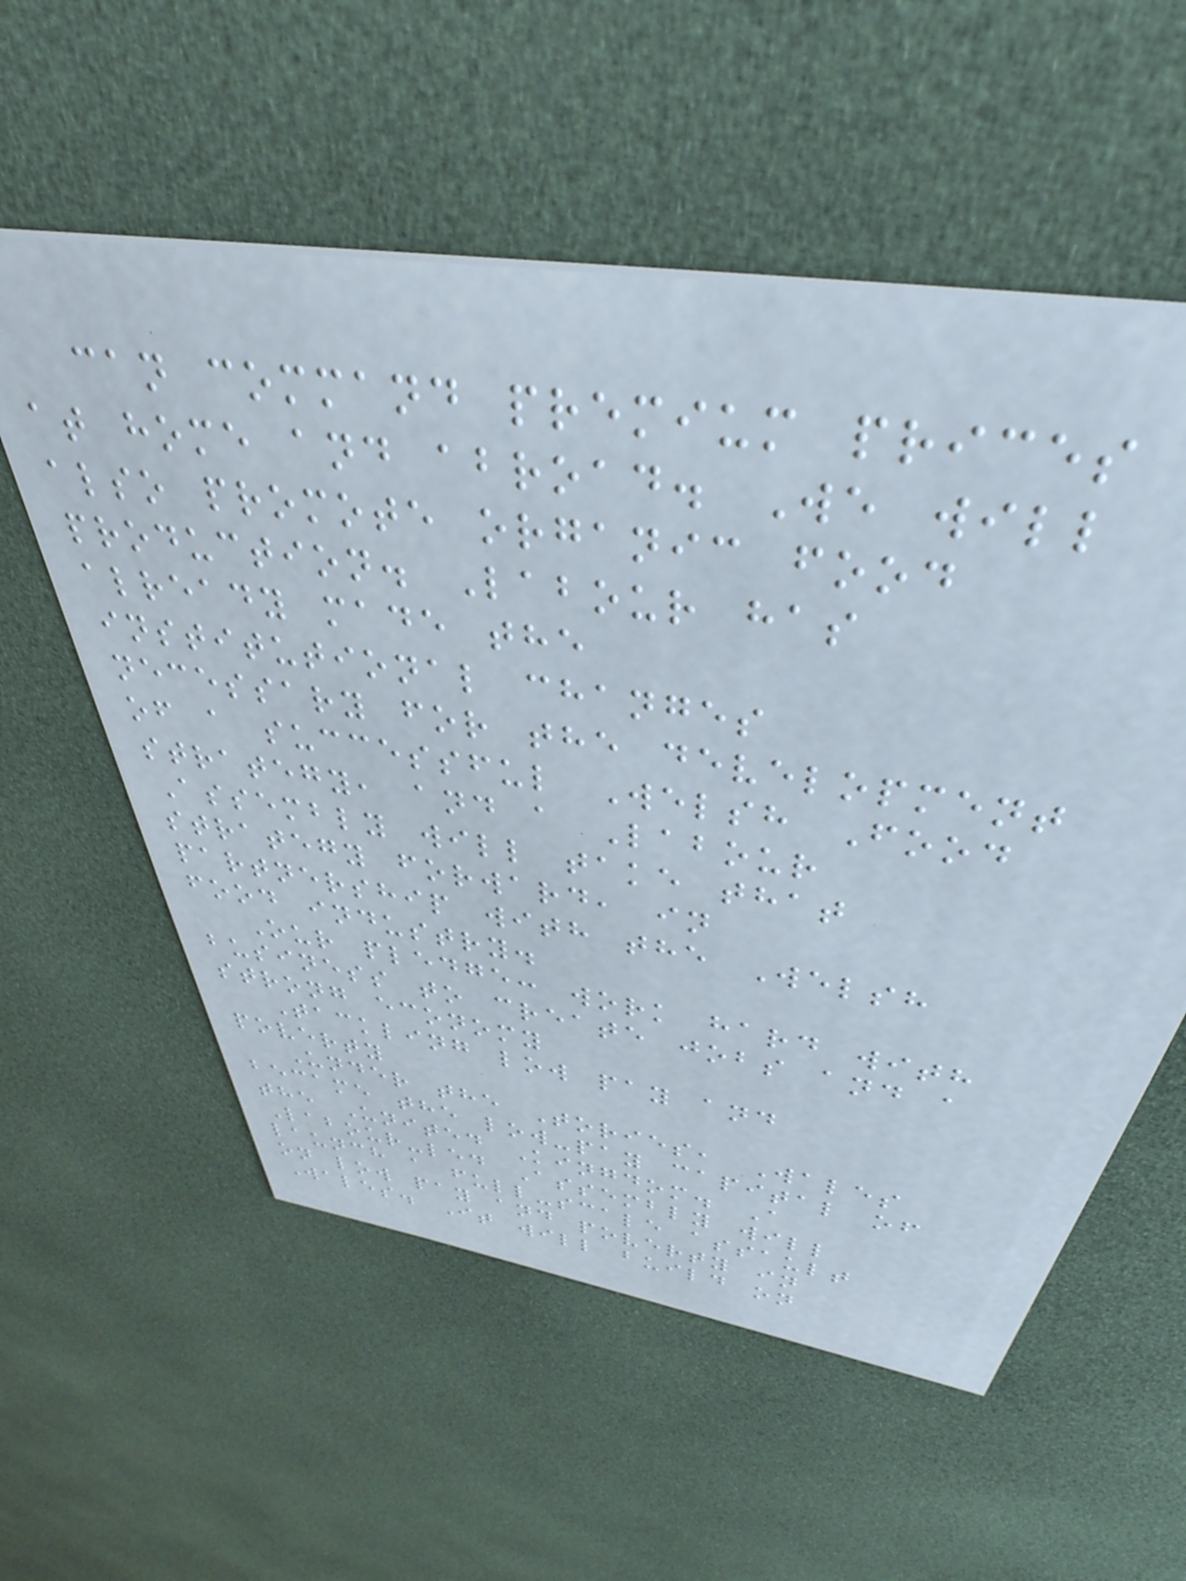can command premium prices
at home and abroad. We will
also promote organic food
production. Labour has
already made the
institutional changes
necessary for the development
of a successful Welsh Food
strategy, and a Labour
Assembly will take that
strategy forward, in
partnership with the Welsh
food industry.
Our pledge: work hard with
business to create jobs and a
strong economy
Tackling low pay and
poverty
Under the Tories, Wales
became the low-pay capital of
the United Kingdom. A
Labour-led Assembly will
launch a full-scale assault
on low pay and poverty in
Wales. It will build on
